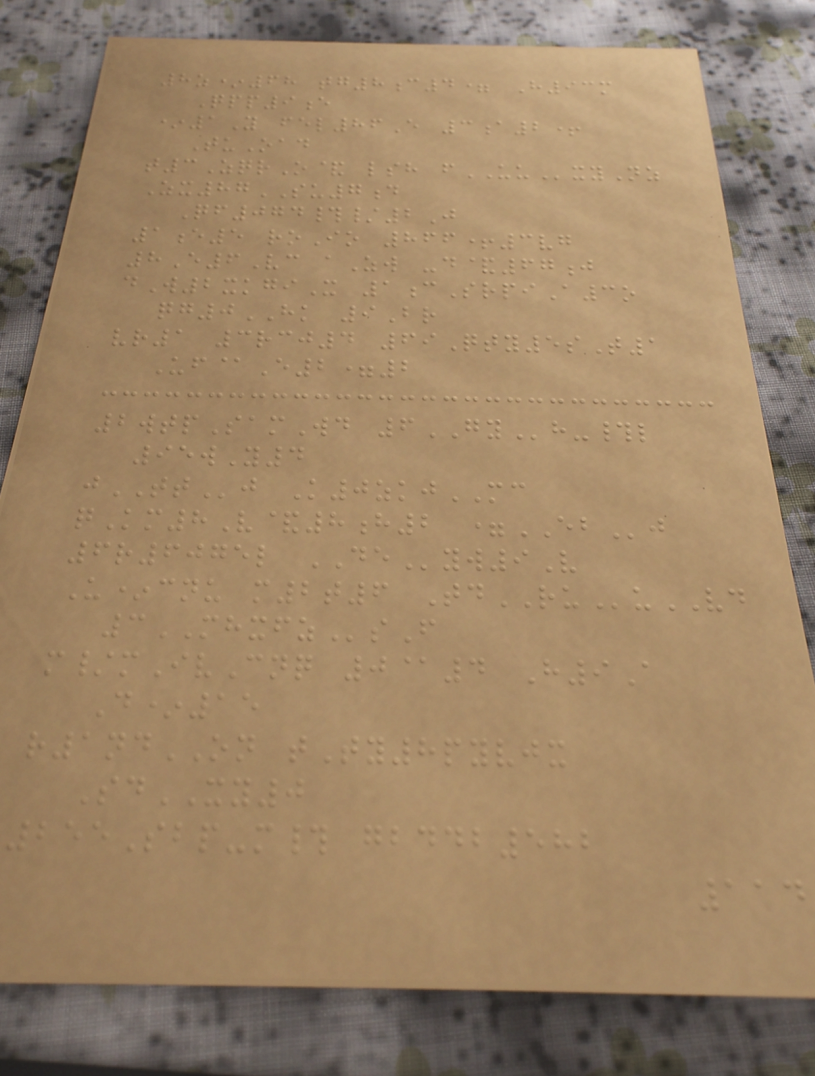8z*68 tg8c4= H93m
Qpp9e
*1Y fel86E 3a2+
TuOad
t3ZqrO& lsh fUUxyNz
Zx87SU7d
Qf074#/2J
1e5 roIo 866+3vg
8E6Vc aZw -d&67j
dW2xkgiX 1cSrpiA3o
qg0HK 9Br
vr1 3rcj4 69Qty5sT1
Uf@E2=2
2wtpSamWd 6GYh-#l
95wY4
jTTj K0zkjMC
qKm8V&8h2 =EBj
6r6075l DEyw9V
U*cnu m2t6 TdRUuVD
3MHXFZsF
m/mIvCnq 0@4 H9A
D*15
r1ndON tTy8pyvjx
SdXY0
255Sbp-m# gbddb582
114
